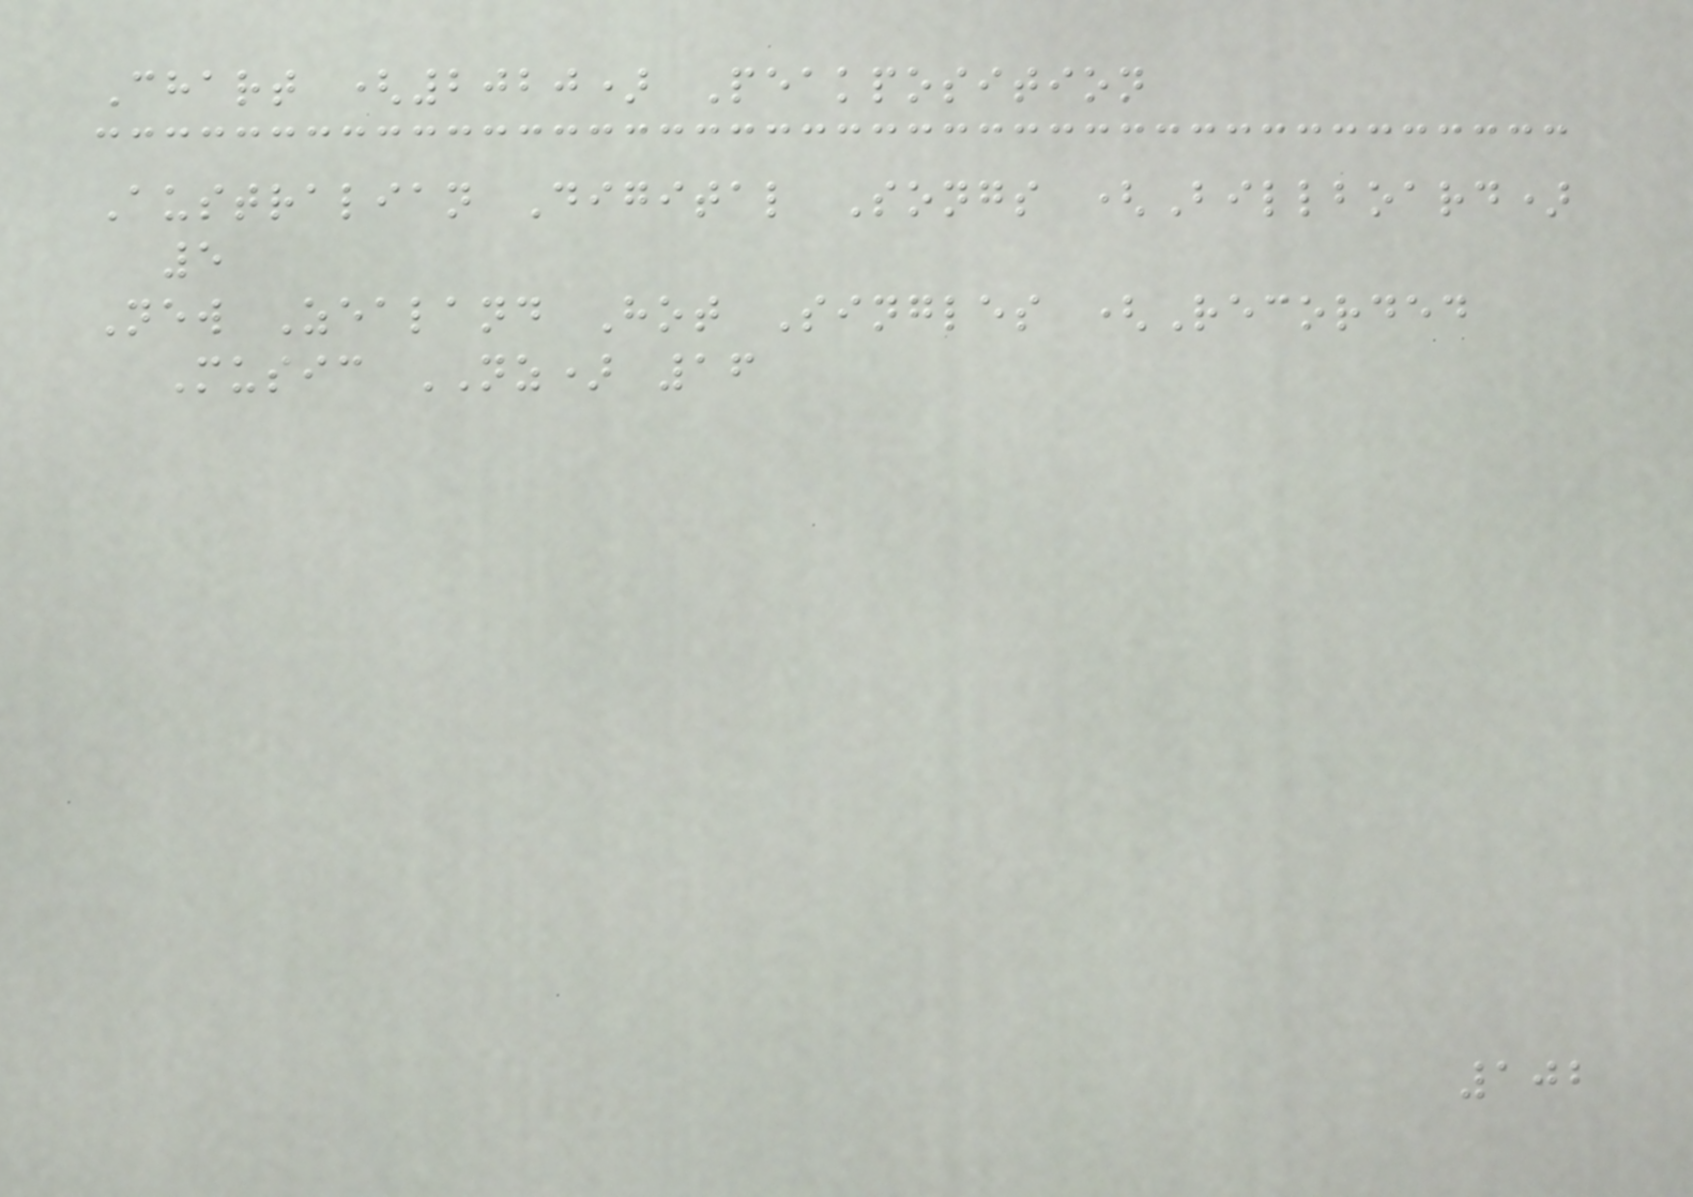Chart (2020) Peakposition
Australian Digital Songs (Billboard)
5
New Zealand Hot Singles (Recorded
Music NZ) 16
102
